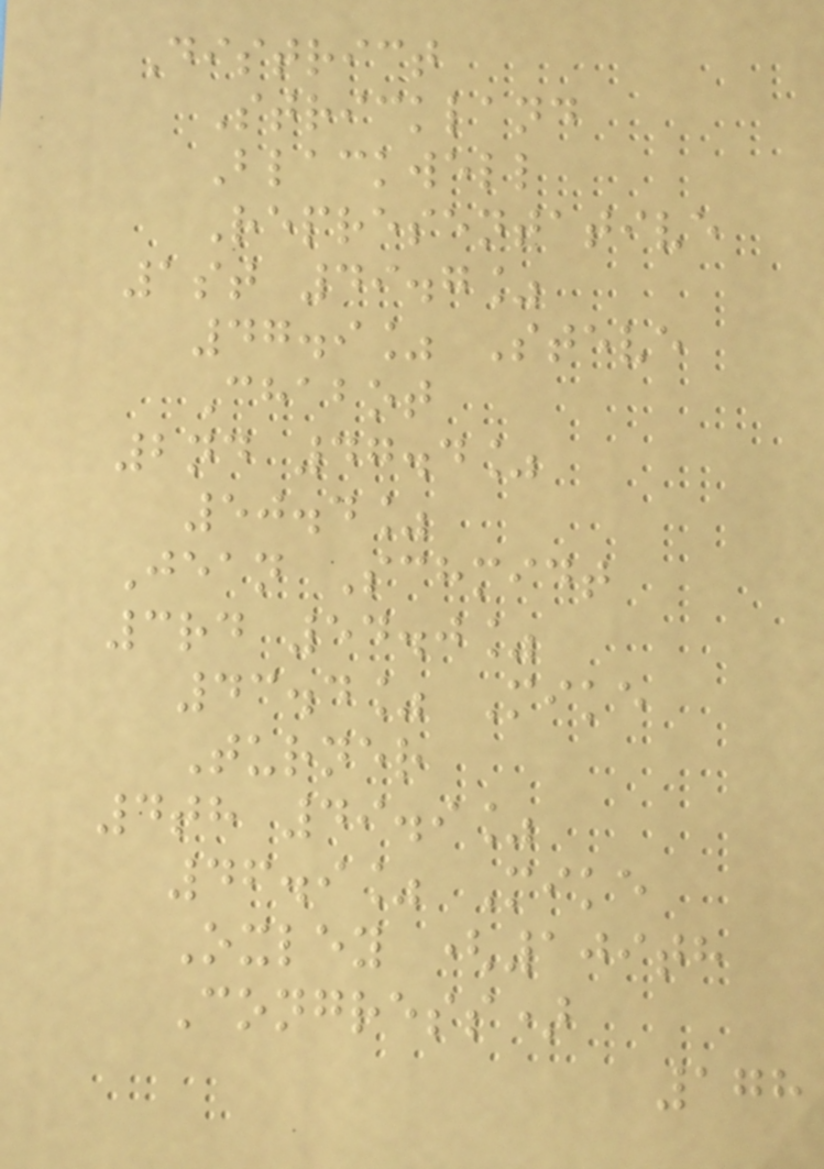District
Strickland
Blackwell
Representative
1st 49.7%
47.9% Steve
Chabot
2nd 47.4%
50.4%
Jean Schmidt
3rd 54.0%
43.4% Mike
Turner
4th 49.9%
46.9% Mike
Oxley (109th
Congress)
178
